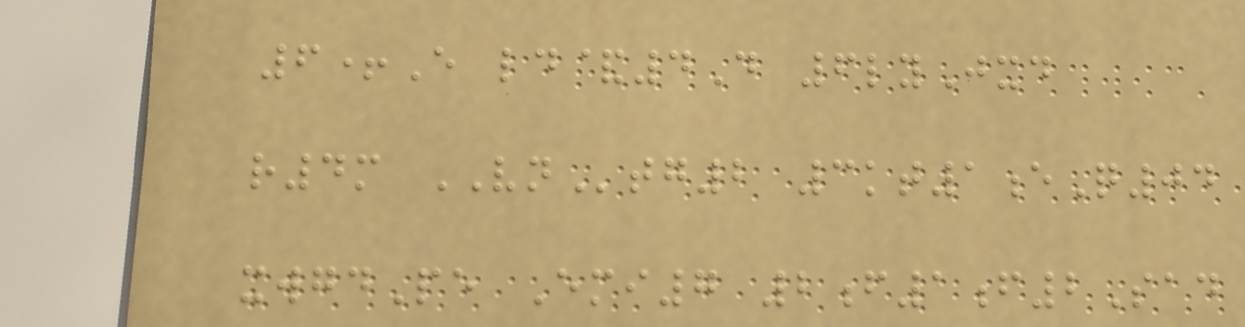6+E ld&4D 6lyJxd
r4m VNtg2 3kt1eQ04
xwgdPe Emi7 2f1f2Sad
